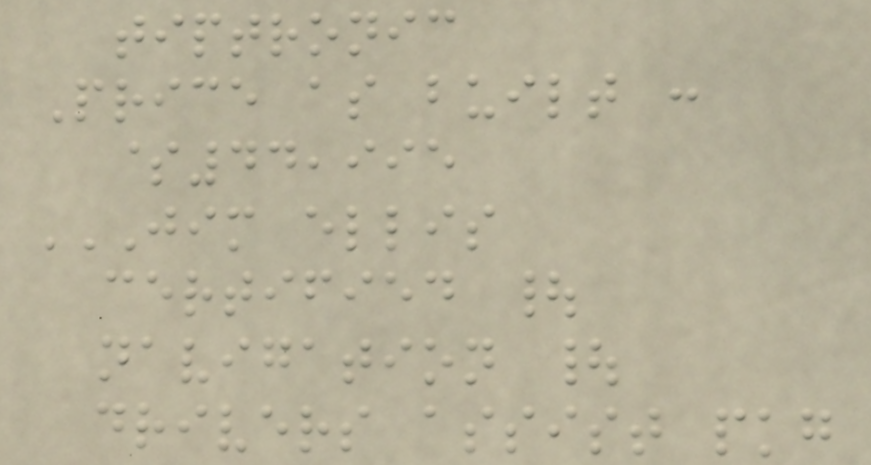tiptronic
Price as built :
$44,995
JIM ELLIS
CERTIFIED |
NAVIGATION |
DRIVERS ASSIST PKG
